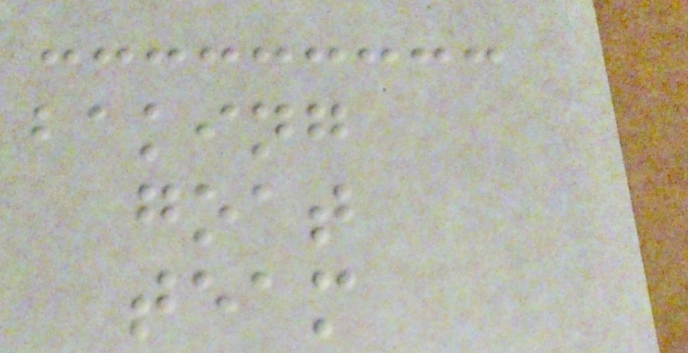baking
goat
team
